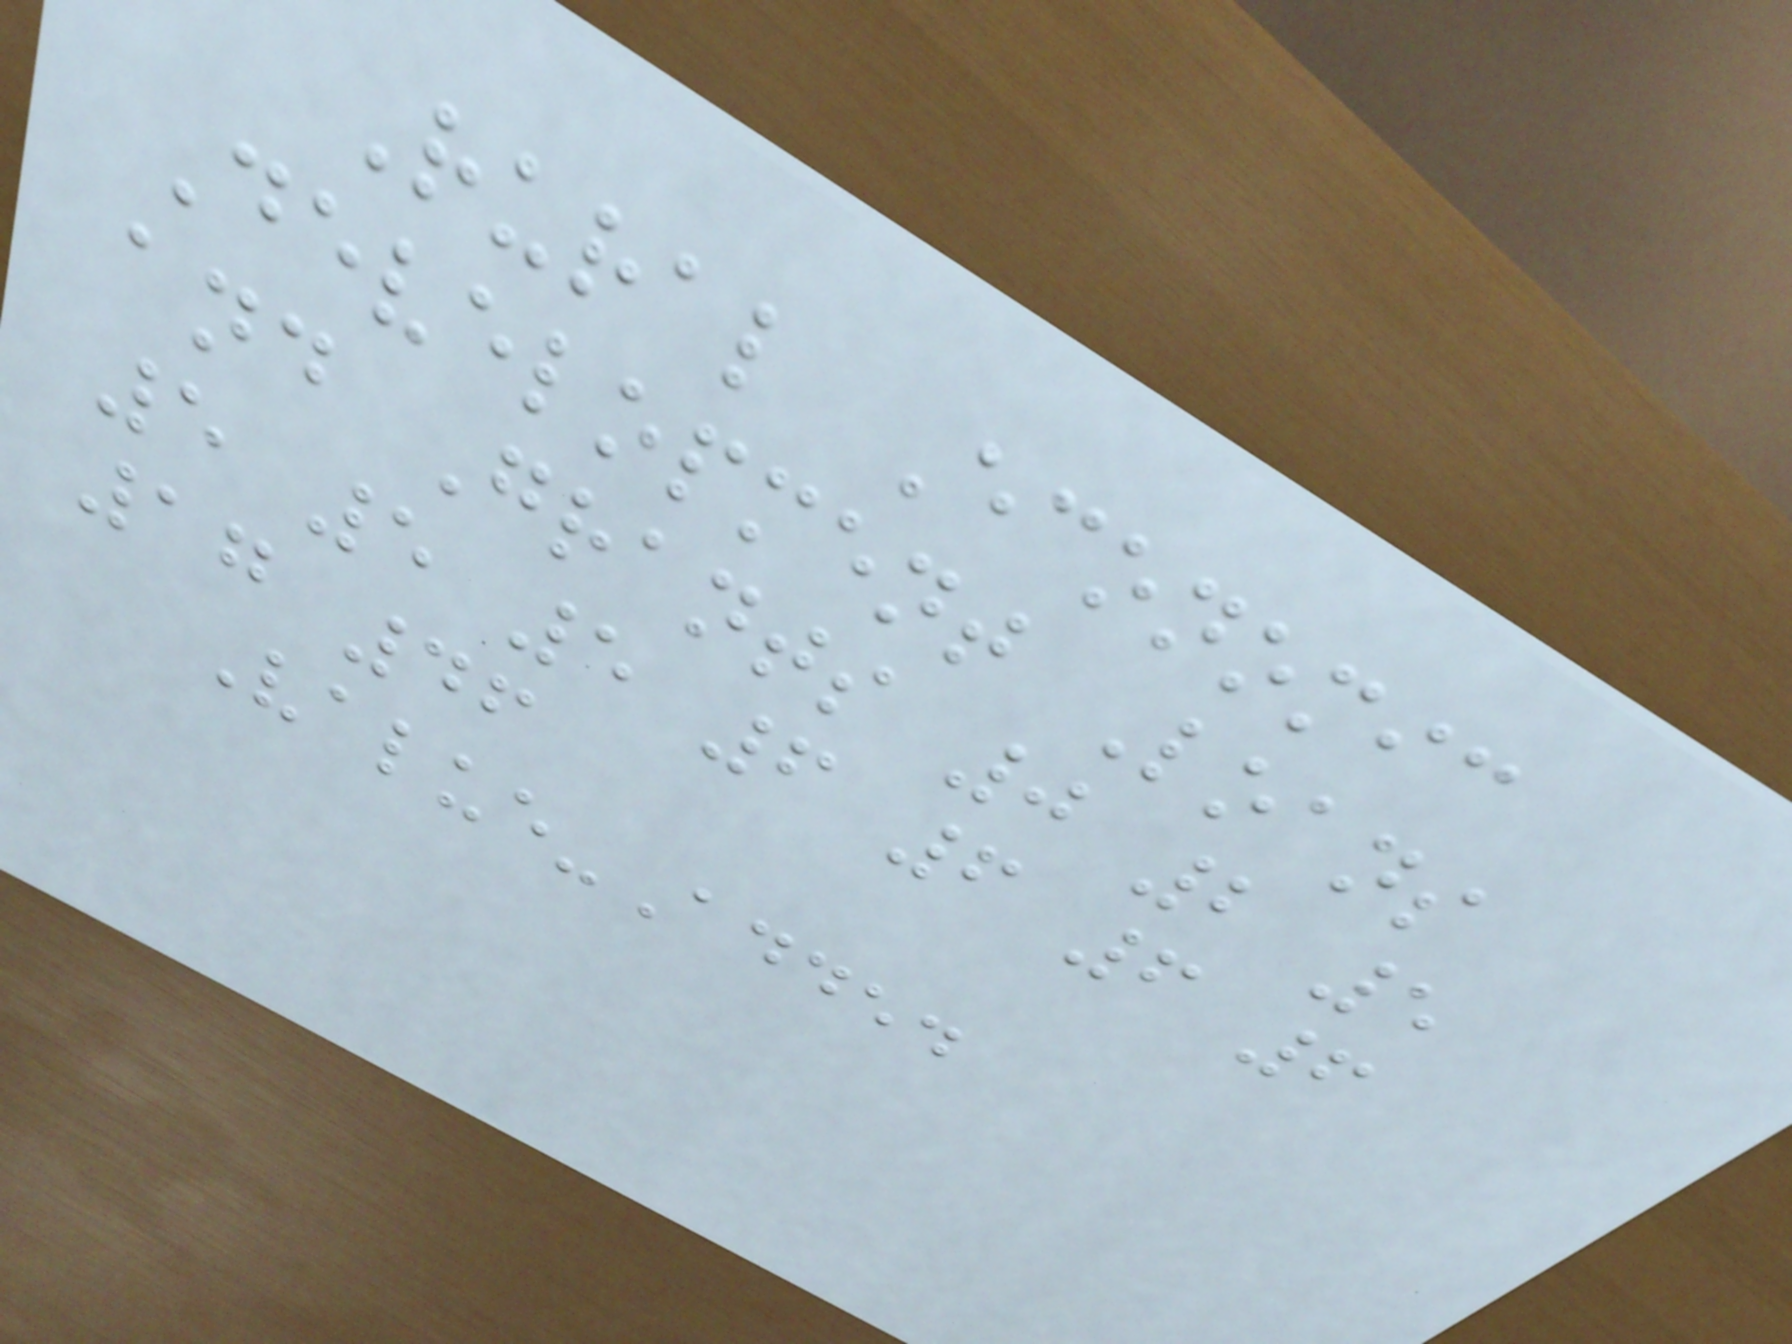Rural Economic
Development Loans
and Grants 0 2 5
5 5 5 6 6 6 6
17 46
Value-Added
